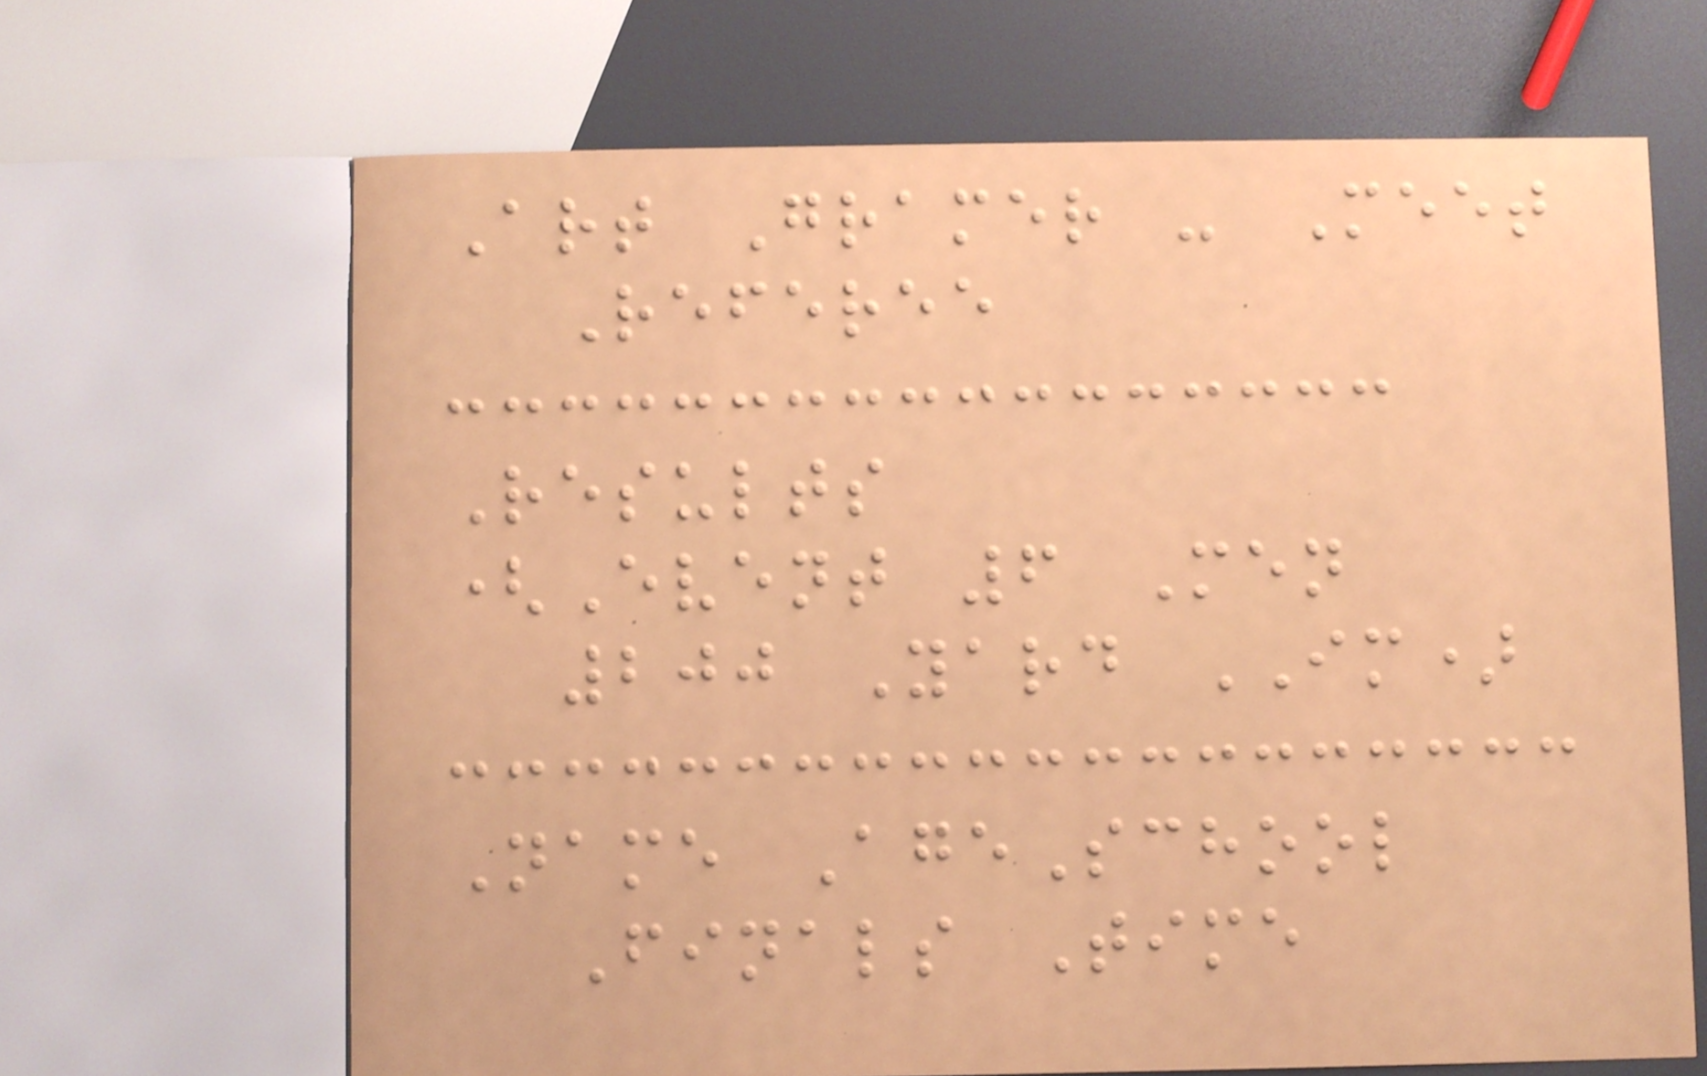Art Gramer - Meet
Referee
Results
(Event 6 Men
200 Yard IM)
Name AgeSchool
Finals Time
